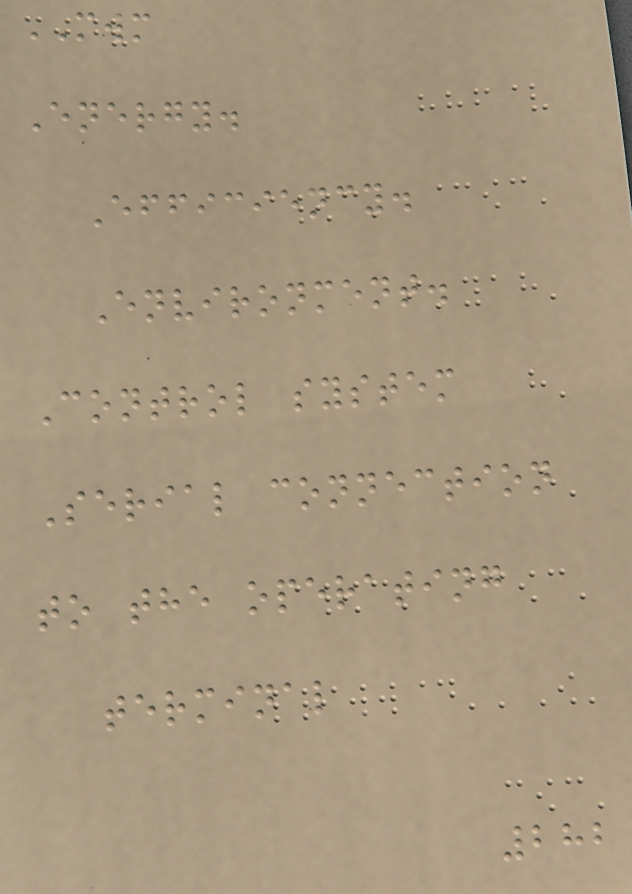MWM
Energy.
Efficiency.
Environment.
Control system
Serial connection
to the operating
terminal
282
